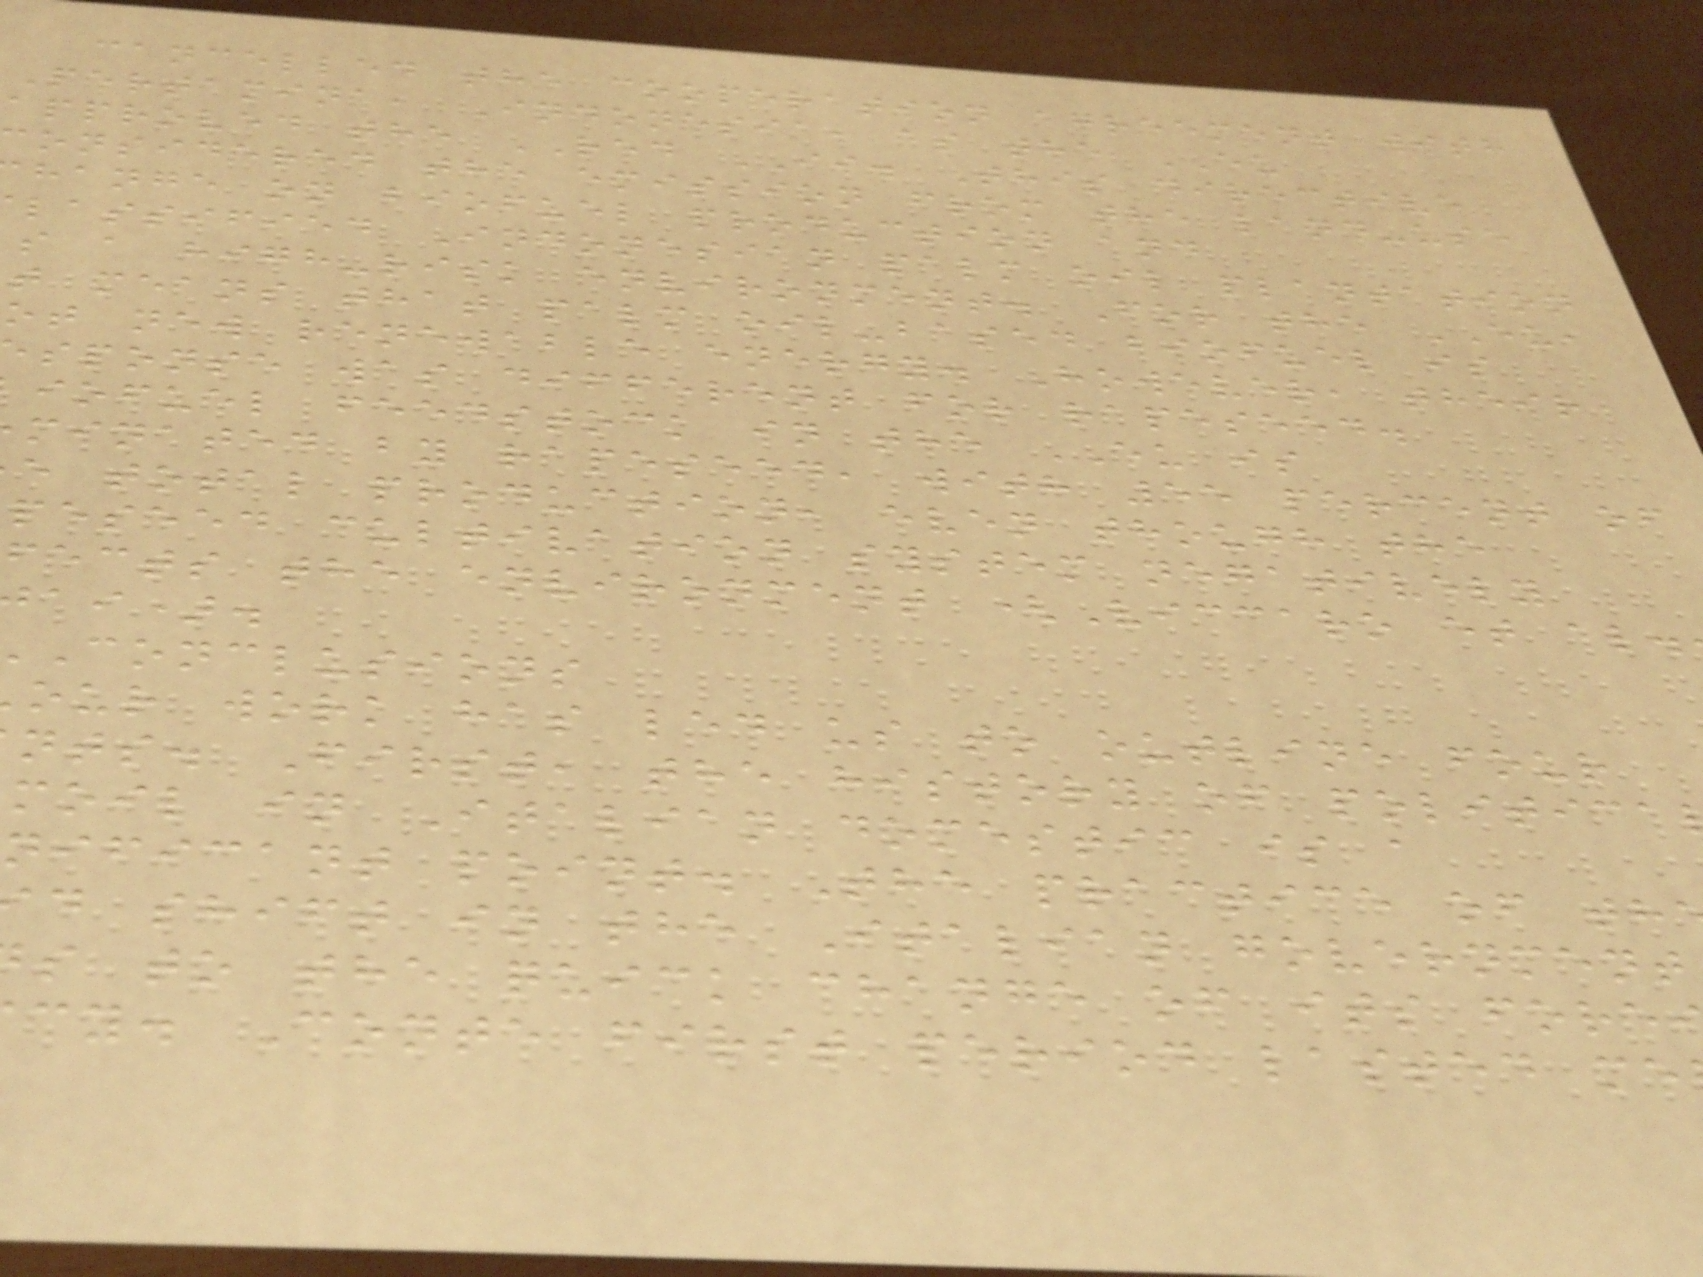cancelled the cooperation agreement with
Pertamina, Indonesia, as the EU
approved the RED II. This directive
onsidered the emission from the land-use
hange on biofuel production and
lassified Indonesian palm oil plantation
s a high-risk environment. For the EU,
t means that palm oil-based biofuel is
ot new renewable energy. However, their
sponse was different for rapeseed.
iofuel feedstock in the EU is
minated by rapeseed, with 55 percent of
e total production, even though the
peseed cultivation system negatively
fects the environment (Viccaro et al.
ai).
conclusions
our work has led us to outline four
nts. First, the history of politica
moil in Italian domestic is a
nificant point. The practice of th
d shift in the Italian government
s to the quick change of its fore
cy. Conte first period lasted me
